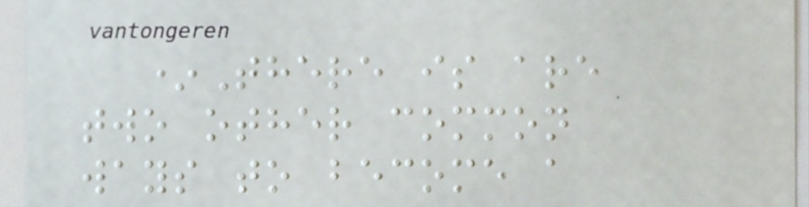*There is are
two other common
ways to become a
